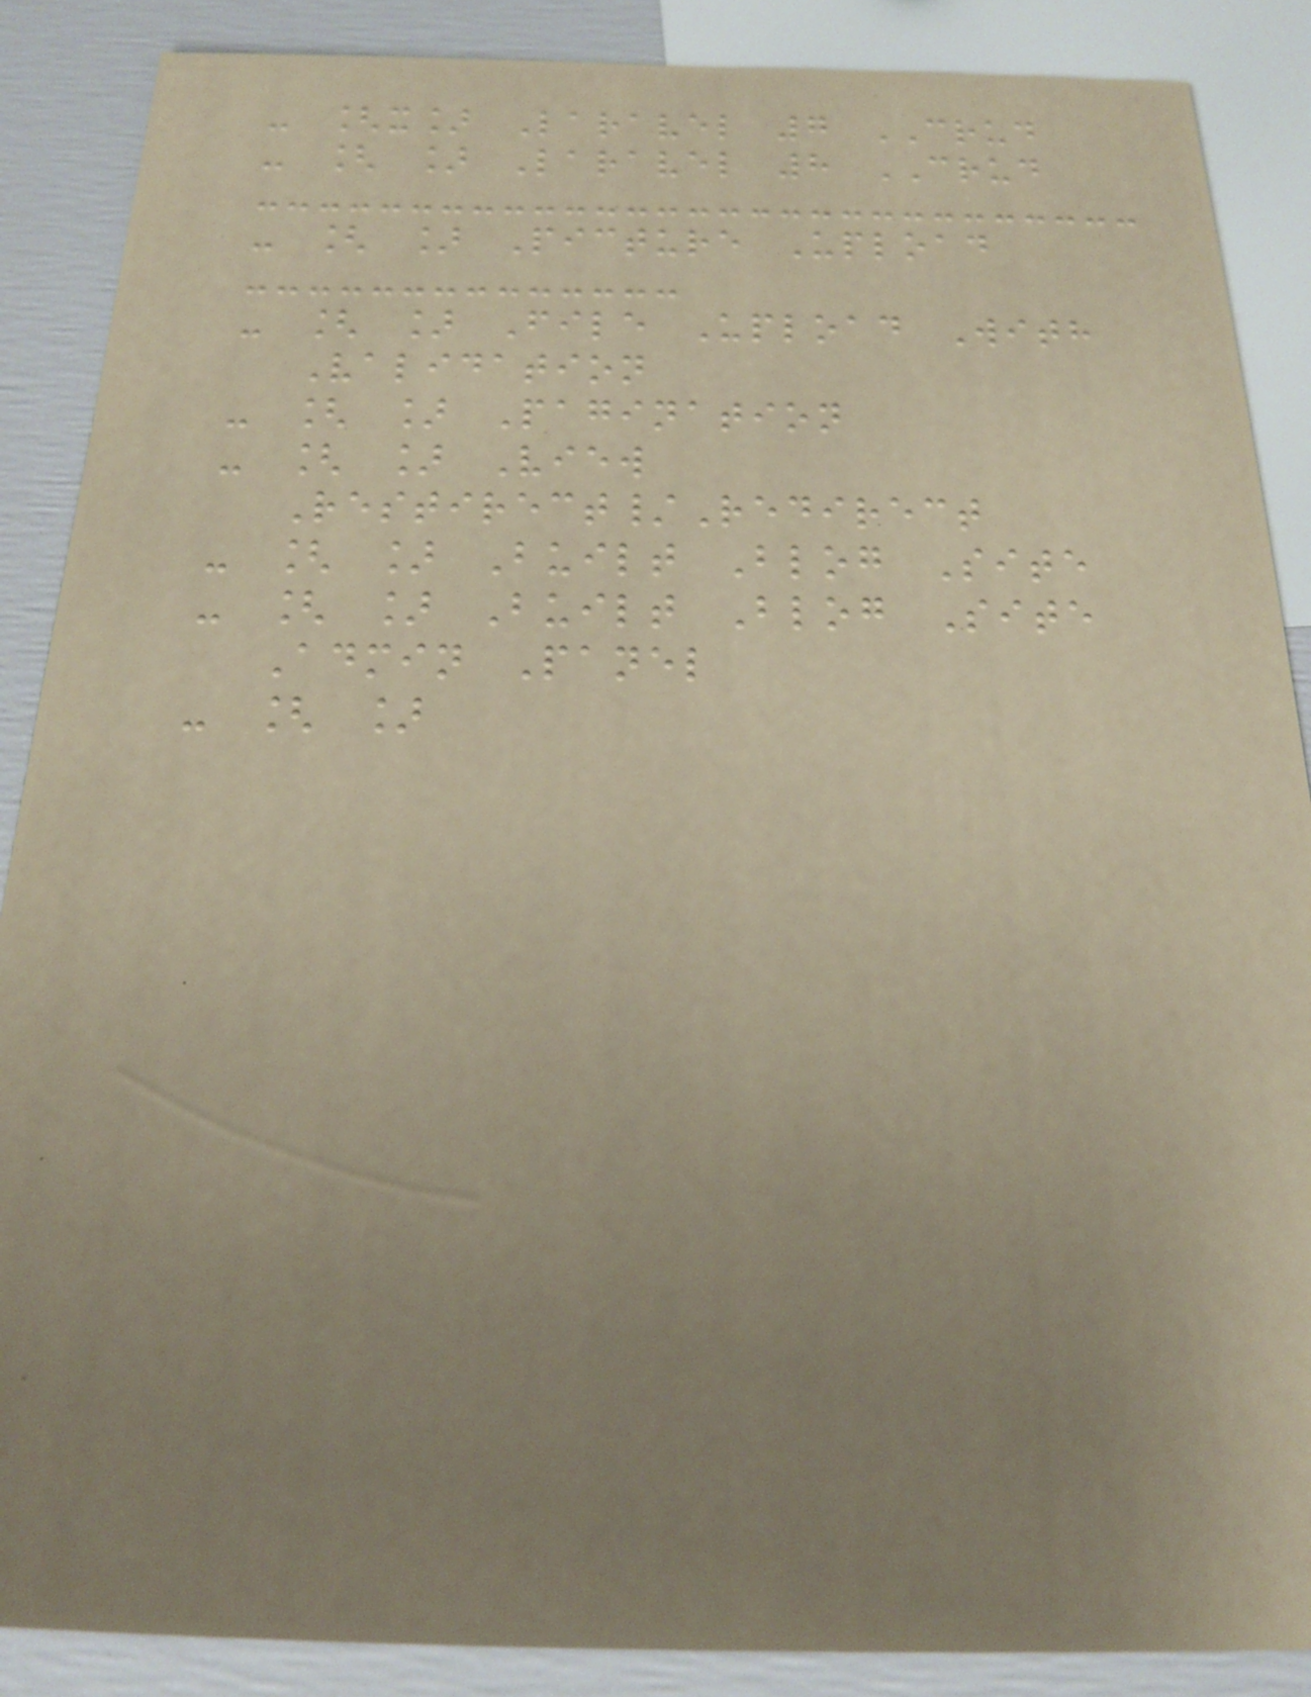- [x] Laravel 7 CRUD
- [ ] Laravel 8 CRUD
- [ ] Picture Upload
- [ ] File Upload With
Validation
- [ ] Pagination
- [ ] View
Restirect/Redirect
- [ ] Built Blog Site
- [ ] Built Blog Site
Admin Panel
- [ ]
